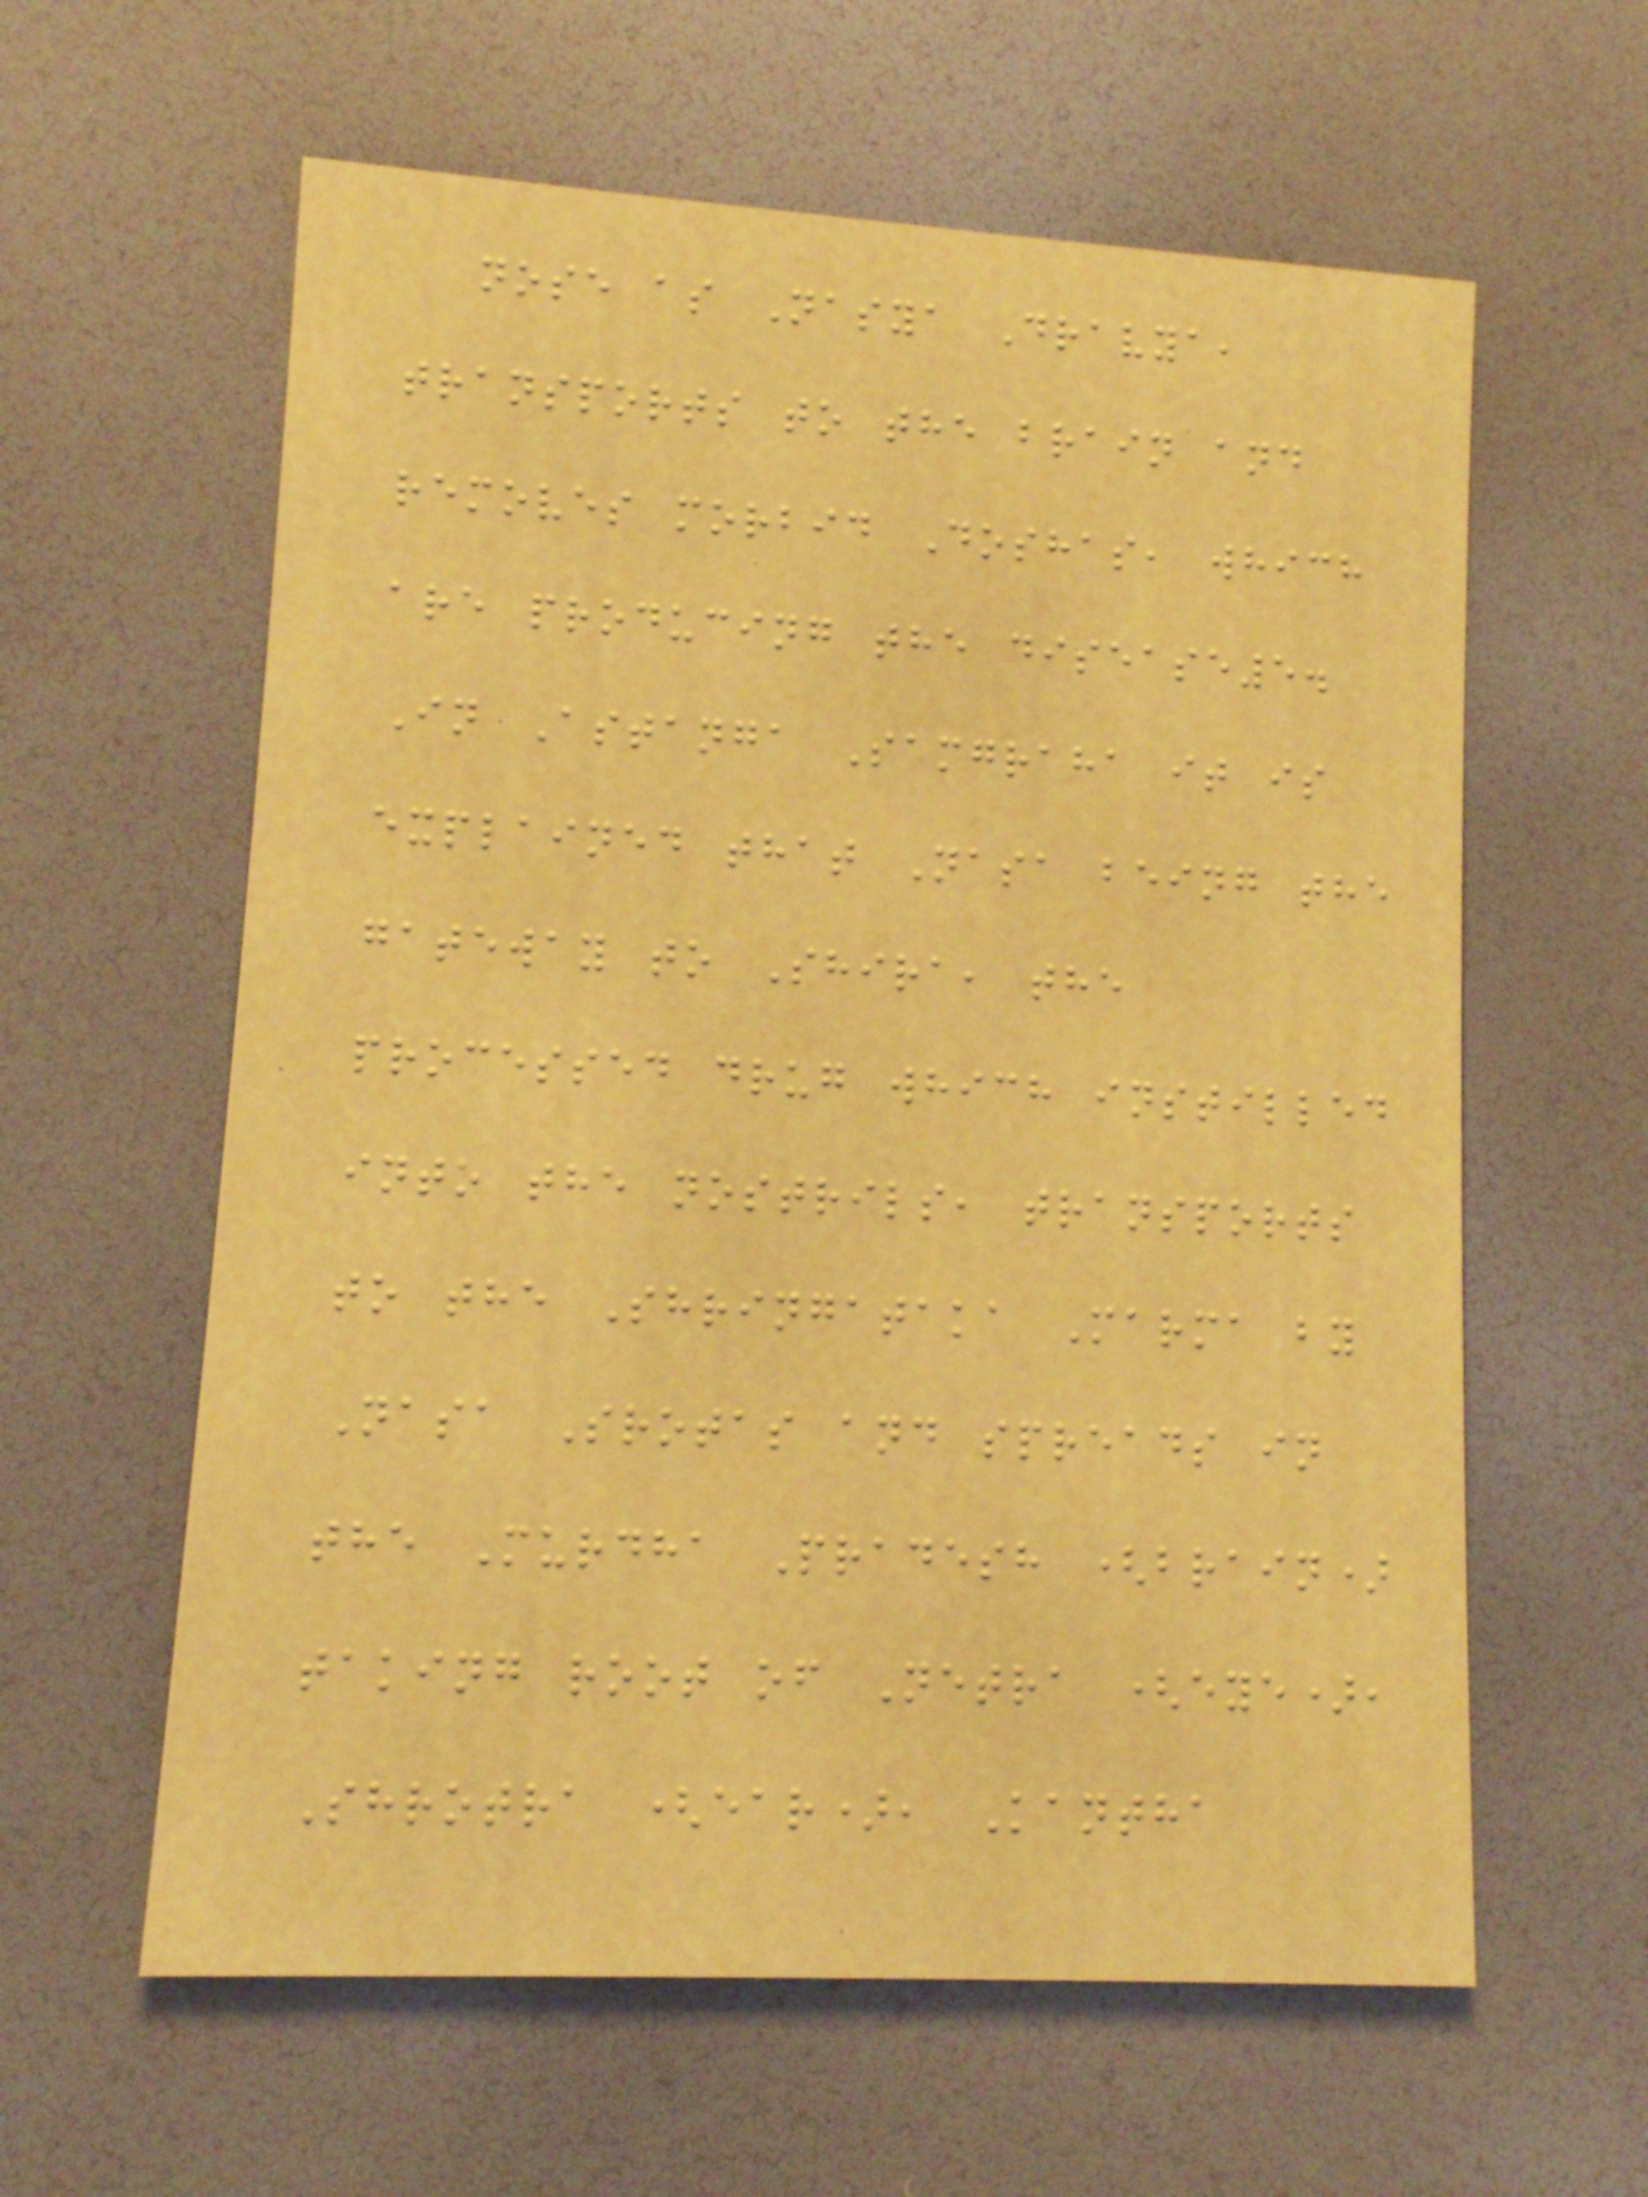nose as Nasya Dravya,
transports to the brain and
removes morbid Doshas, which
are producing the disease5.
In Astanga Samgraha it is
explained that Nasa being the
gateway to Shira, the
processed drug which instilled
into the nostrils, transports
to the Shringataka Marma by
Nasa Srotas and spreads in
the Murdha Pradesh (brain)
taking root of Netra (eye),
Shrotra (ear), Kantha
